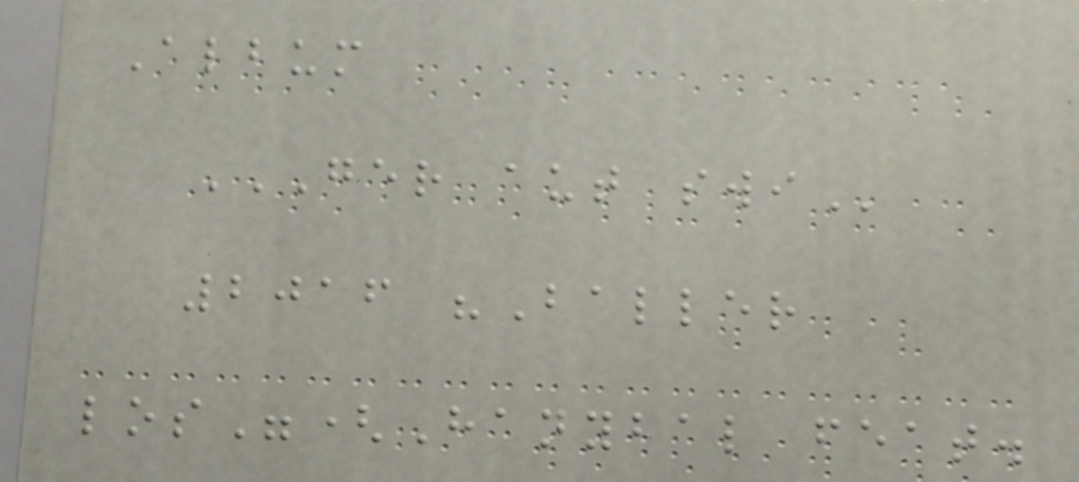Album
GER AUT SWI
2016 "Baller
los"(Hanybal feat.
